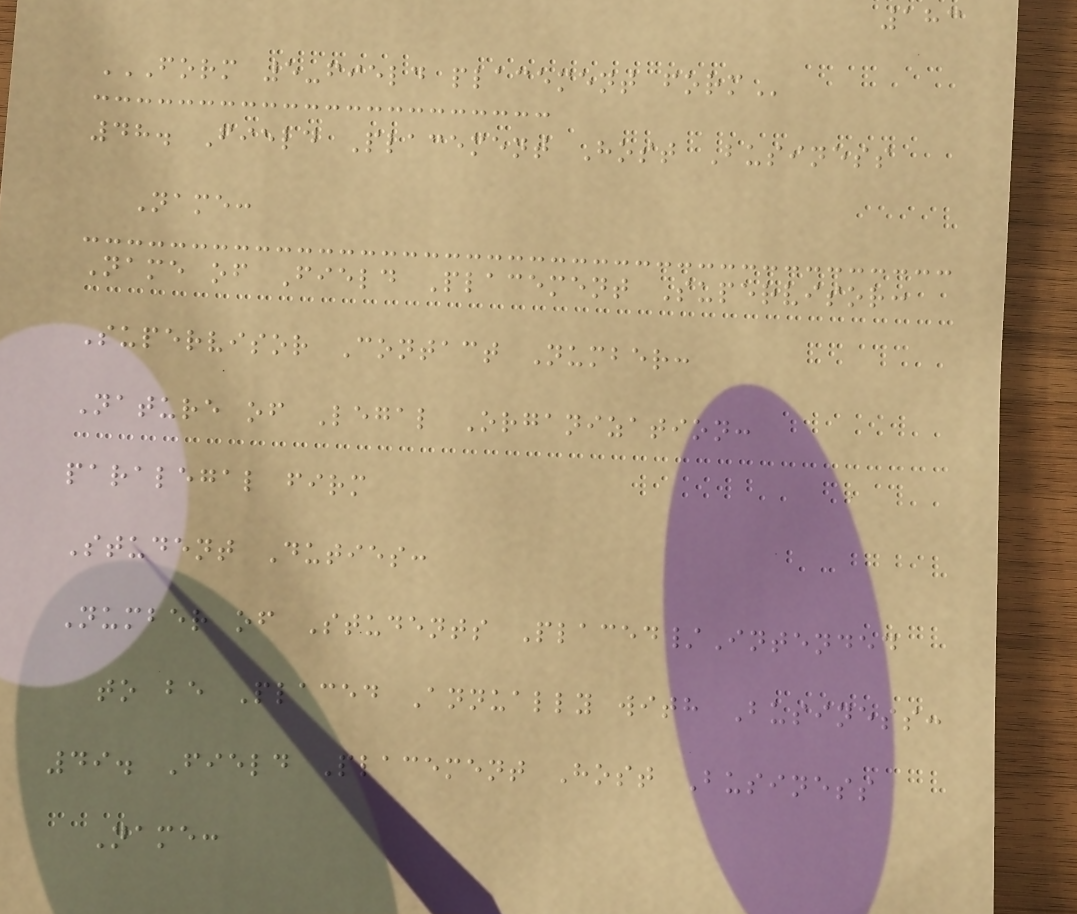183
FORM 5-FIELD PLACEMENT FORM
48. Field Placement Host Business
Name:
Name of Field Placement Supervisor:
Supervisor Contact Number:
Nature of Legal Organization:
paralegal firm
Student Duties:
Number of Students Placed/Intended
to be Placed Annually with Business:
49. Field Placement Host Business
Name:
